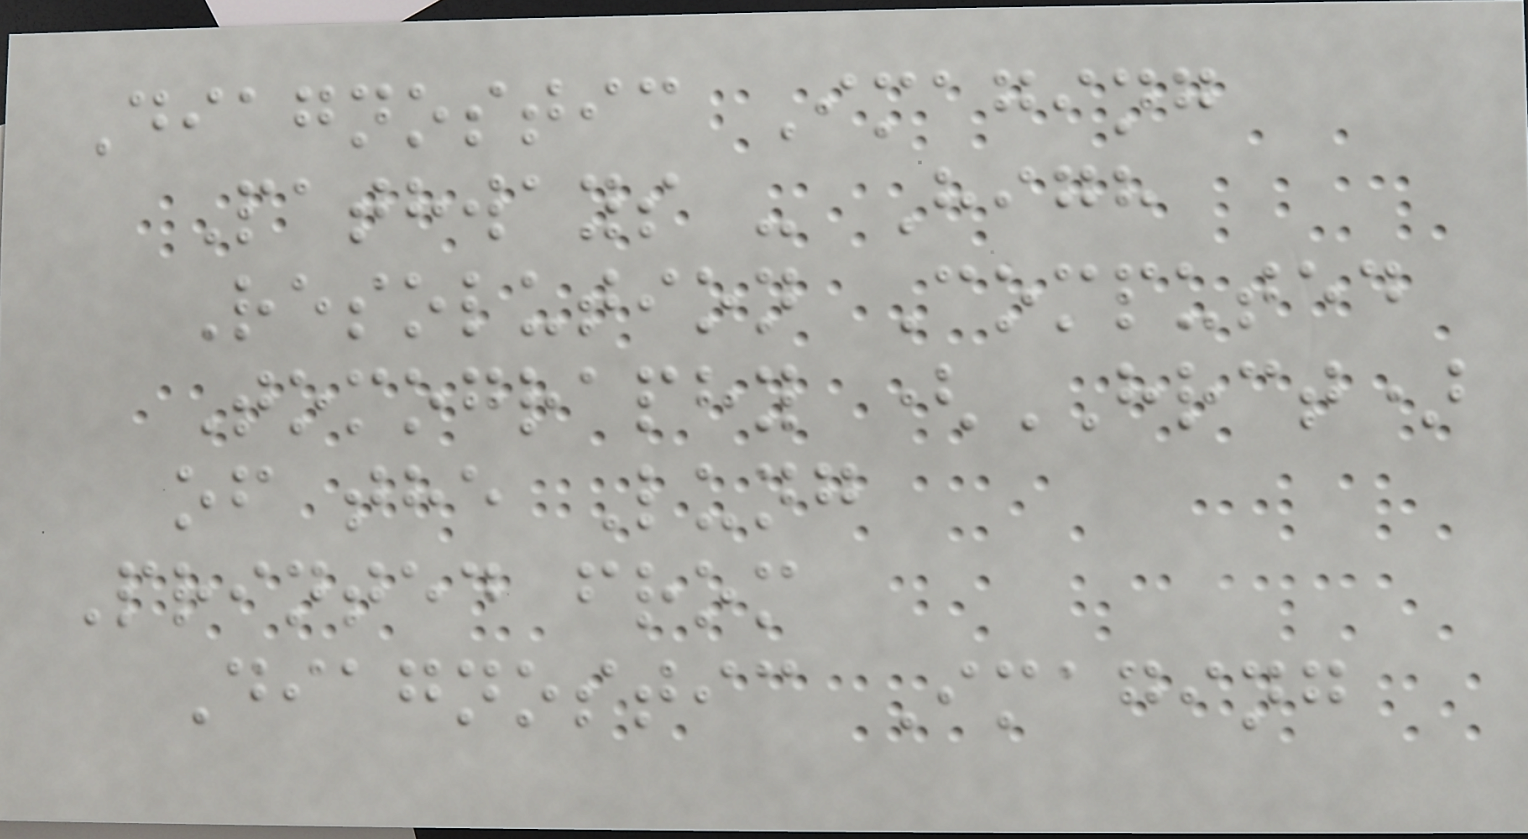Diagnostic Imaging
Pathways - High
Resolution Computed
Tomography (HRCT)
of the Lung
Printed from
Diagnostic Imaging
